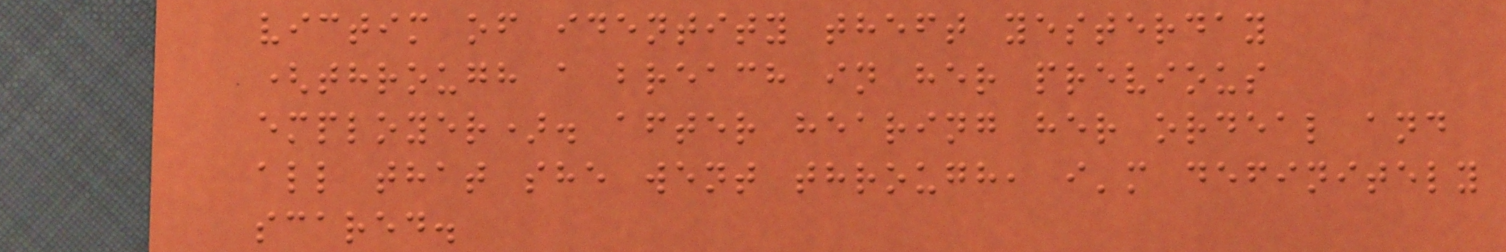victim of identity theft yesterday
(through a breach in her previous
employer). after hearing her ordeal and
all that she went through, i'm definitely
scared.
